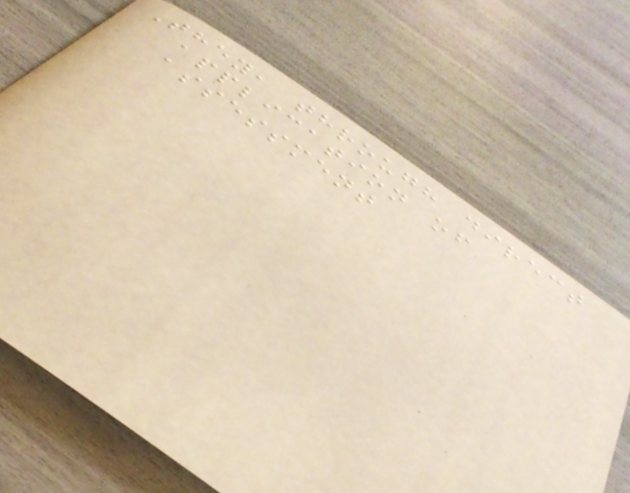They, through direct
application of
assessment
